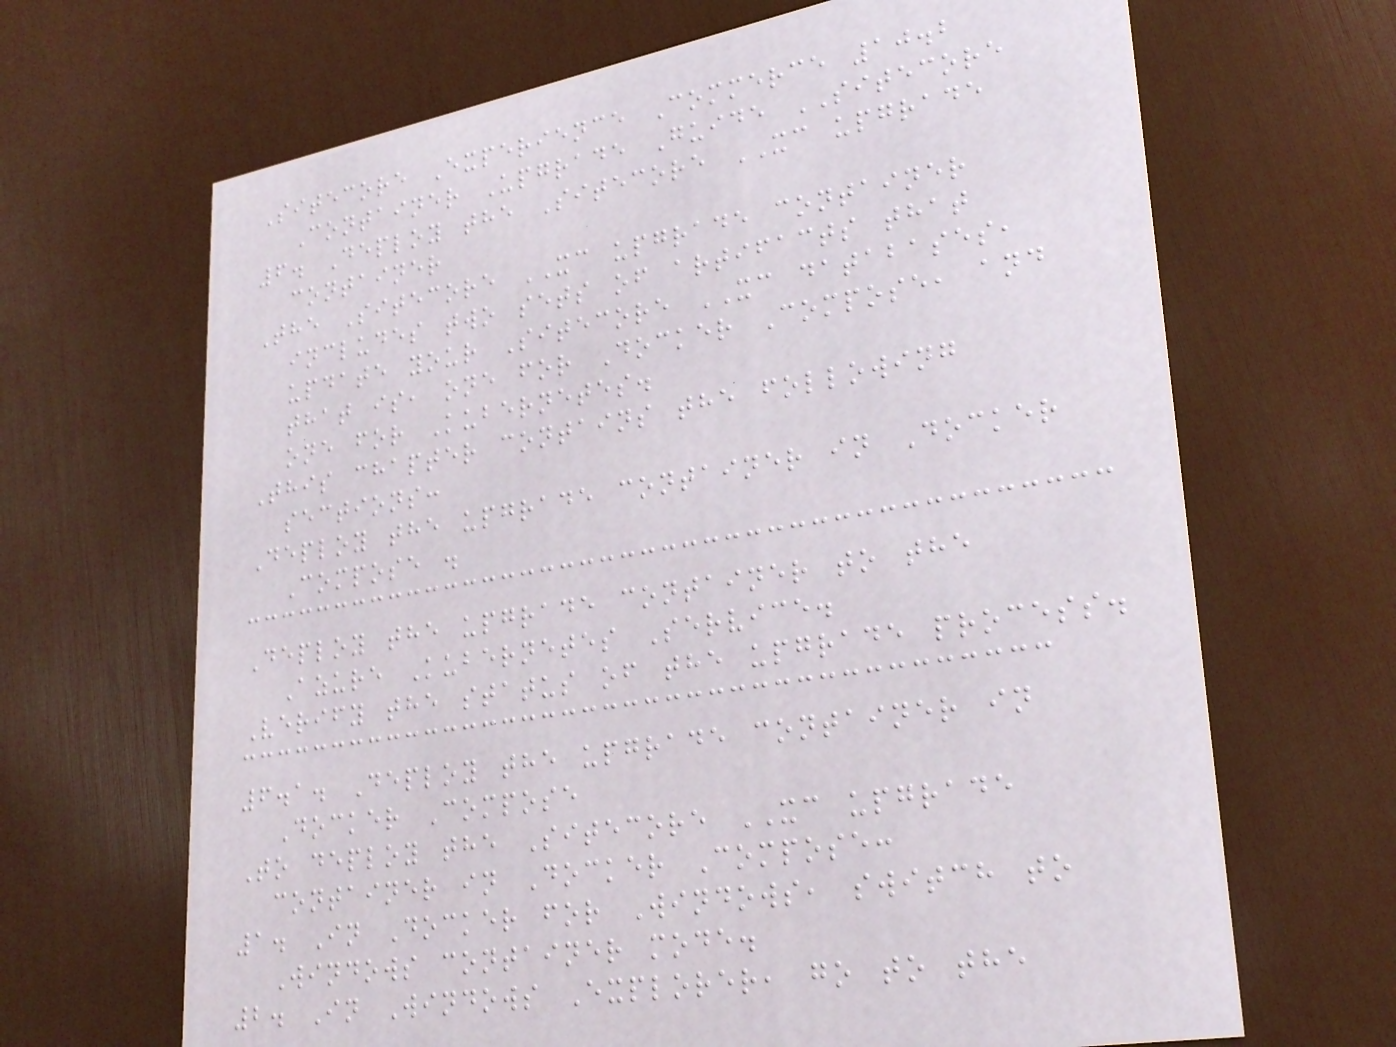Sitecore Experience Commerce 10.2
Container Upgrade Guide SITECORE
6. Deploy the Sitecore XC upgrade
container
The Sitecore XC upgrade container
includes two sets of artifacts that
update your Sitecore XC databases,
that is, one for Docker Compose, and
one for Kubernetes.
This chapter contains the following
sections:
Deploy the upgrade container in Docker
Compose .
Deploy the upgrade container to the
Azure Kubernetes Service.
Verify the status of the upgrade process.
6.1. Deploy the upgrade container in
Docker Compose
To deploy the Sitecore XC upgrade
container in Docker Compose:
1. In Docker for Windows, switch to
Windows container mode.
2. In Windows Explorer, go to the
